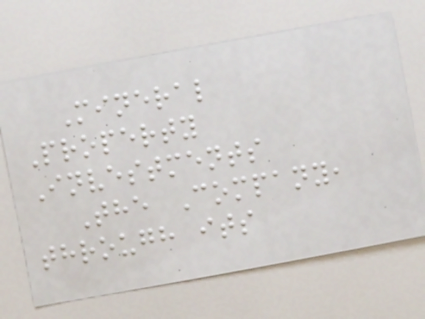Mineral
Property
Investments
The Company,
through its
